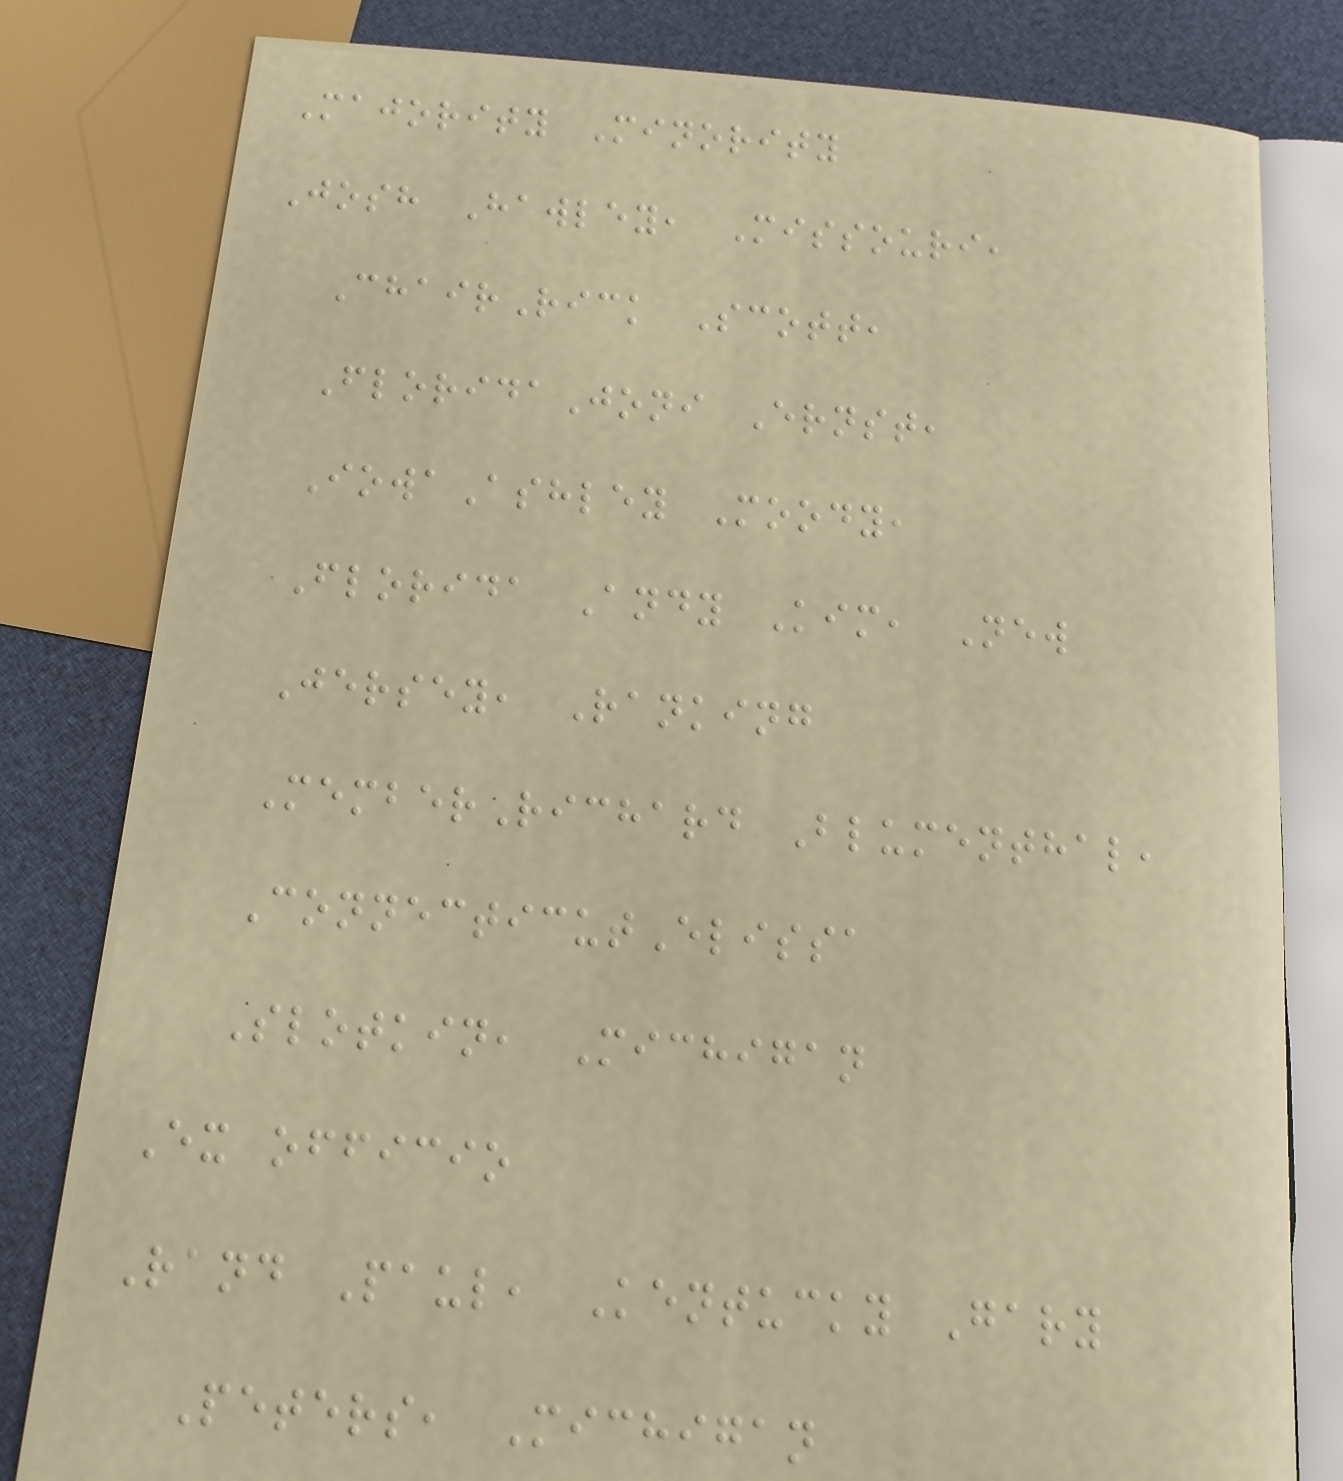Majority Minority
Josh Hawley, Missouri,
ChairRick Scott,
FloridaJoni Ernst,
IowaAshley Moody,
Florida Andy Kim, New
Jersey, Ranking
MemberRichard Blumenthal,
ConnecticutElissa
Slotkin, Michigan
Ex officio
Rand Paul, Kentucky Gary
Peters, Michigan
